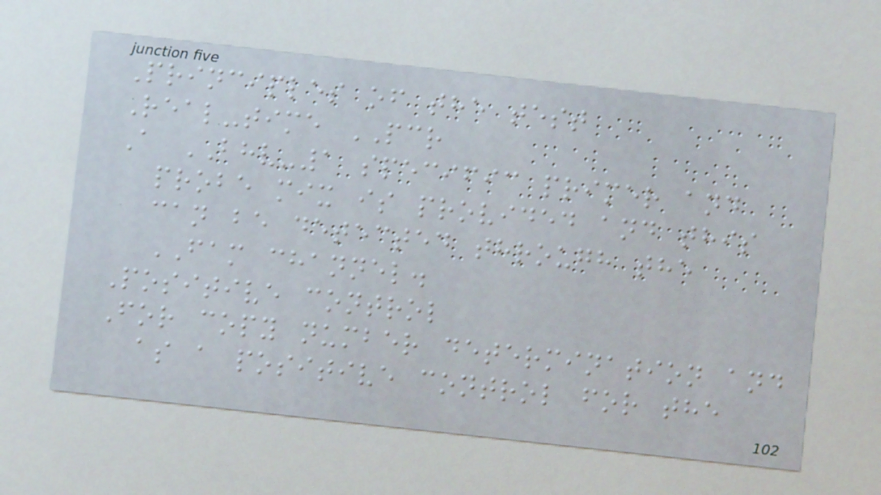Principles of the test
Real-time PCR
A BHV-1 specific primer and
probe mix is provided and this
can be detected through the
FAM channel.
Positive control
For copy number determination and
as a positive control for the
